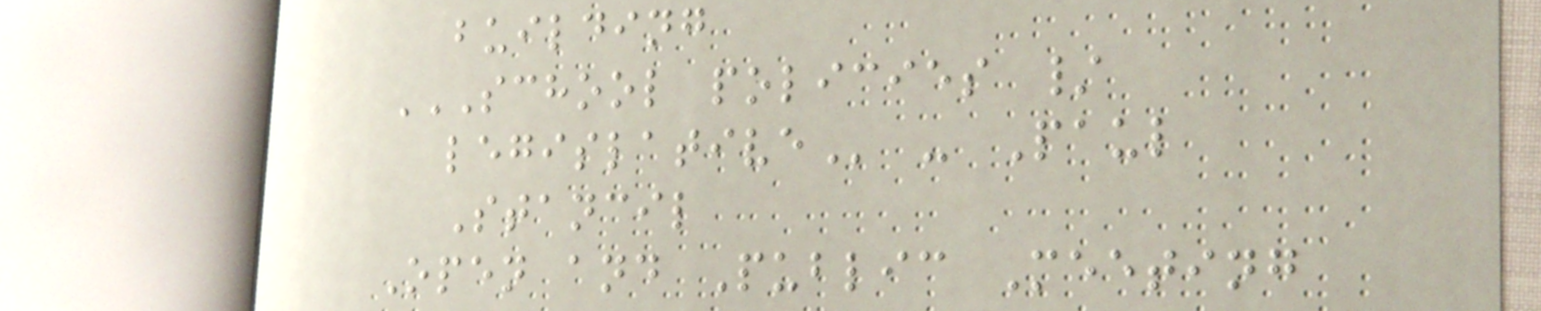building
SCHOOL POLICIES /
LEGISLATIVE - Paul
Stancil
Open and Public Meeting
